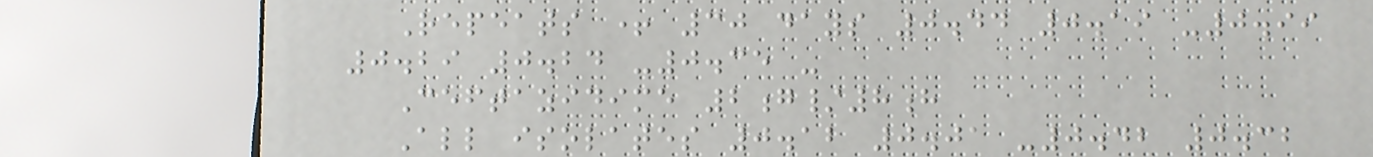Repeats + 30 days 0.44 0.19 -0.99
0.29 0.24 -0.35 -
Ceftazidime 2g/8h
All isolates 0.12 0.01 -0.42 0.32
